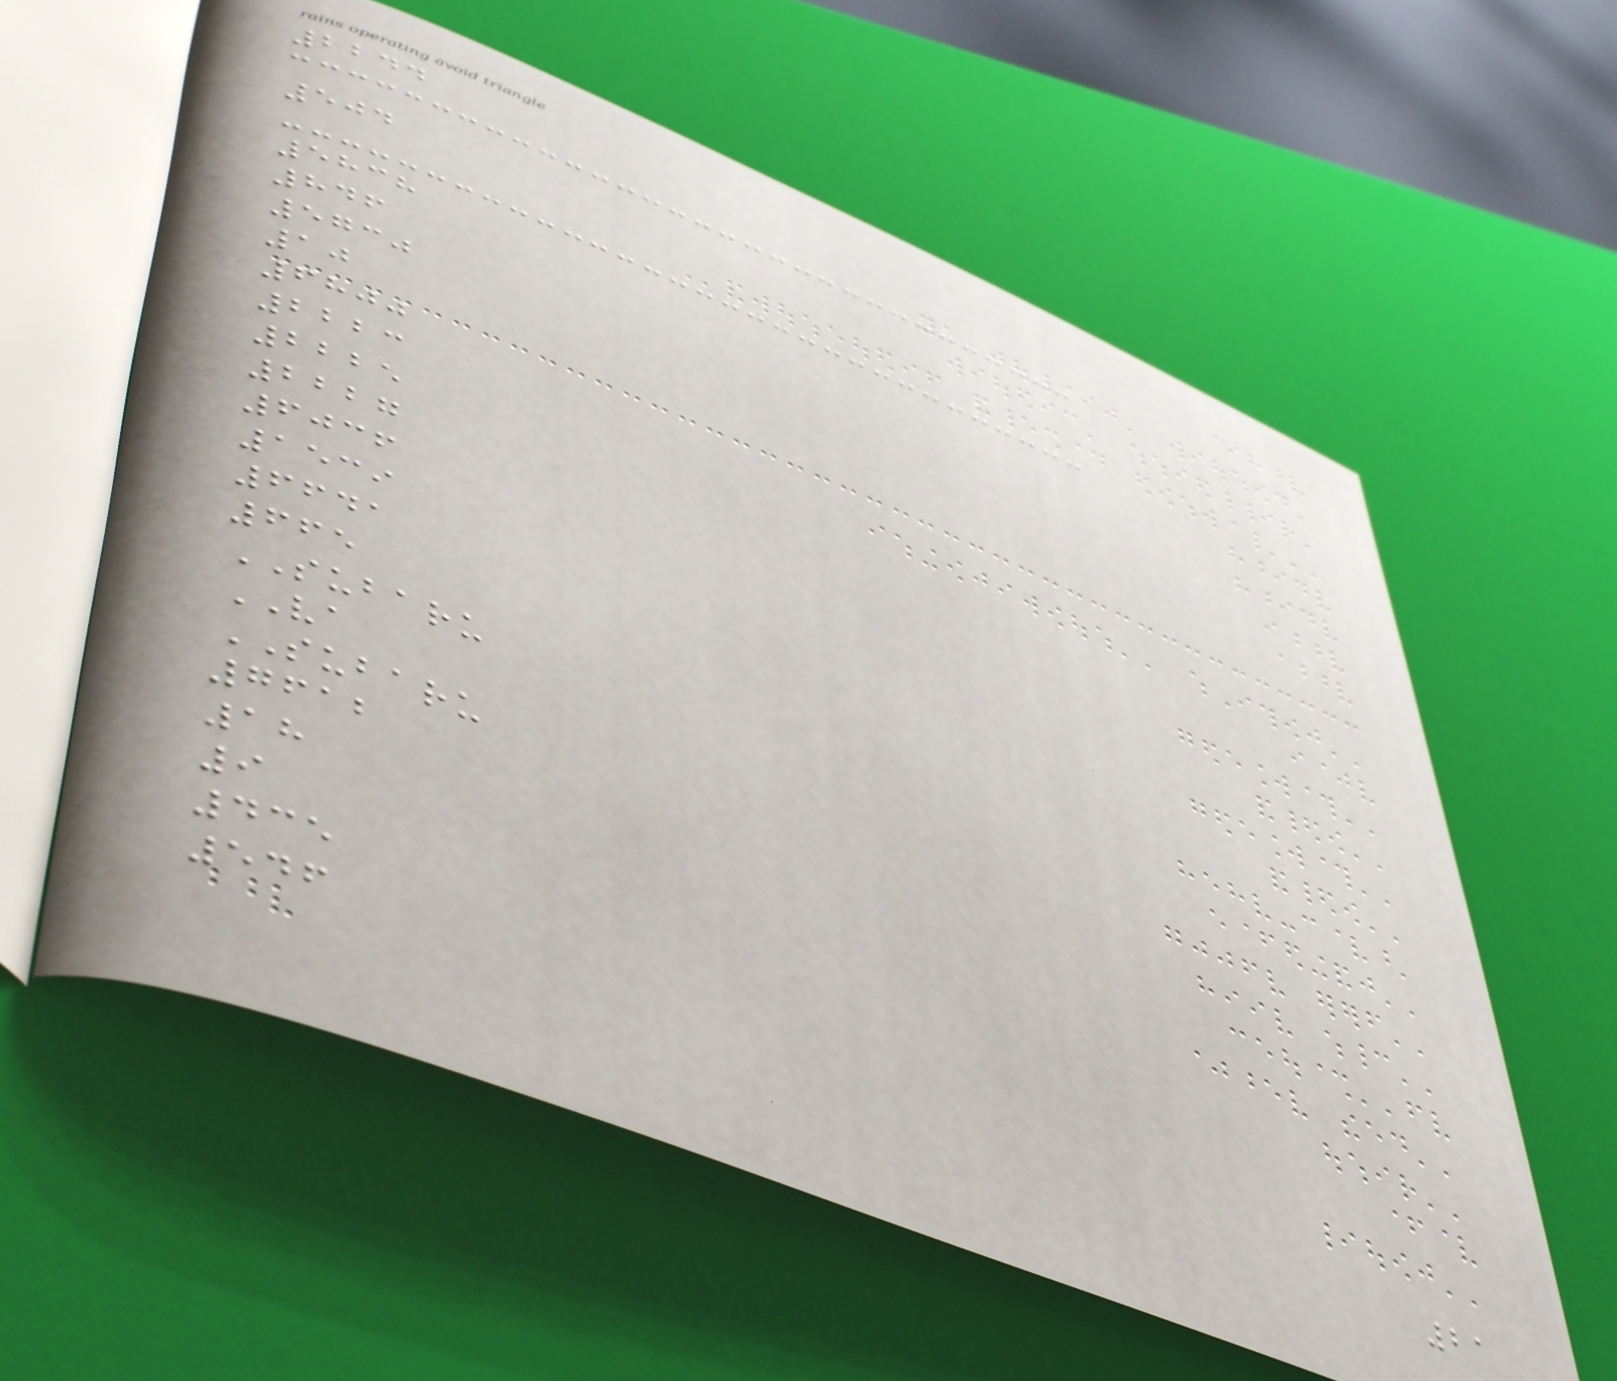2244
504
5838
846
5730
10
6800
2223
2225
2227
6036
1539
6641
665
SUBARU
VA
SUBARU
7612
18
9
435
546
21
